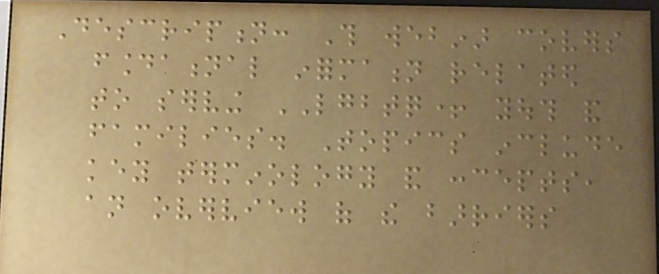Description: This webinar covers
foundational information related
to serving LGBTQ+ youth and
families. Topics include
key terminology and concepts,
an overview of the barriers
